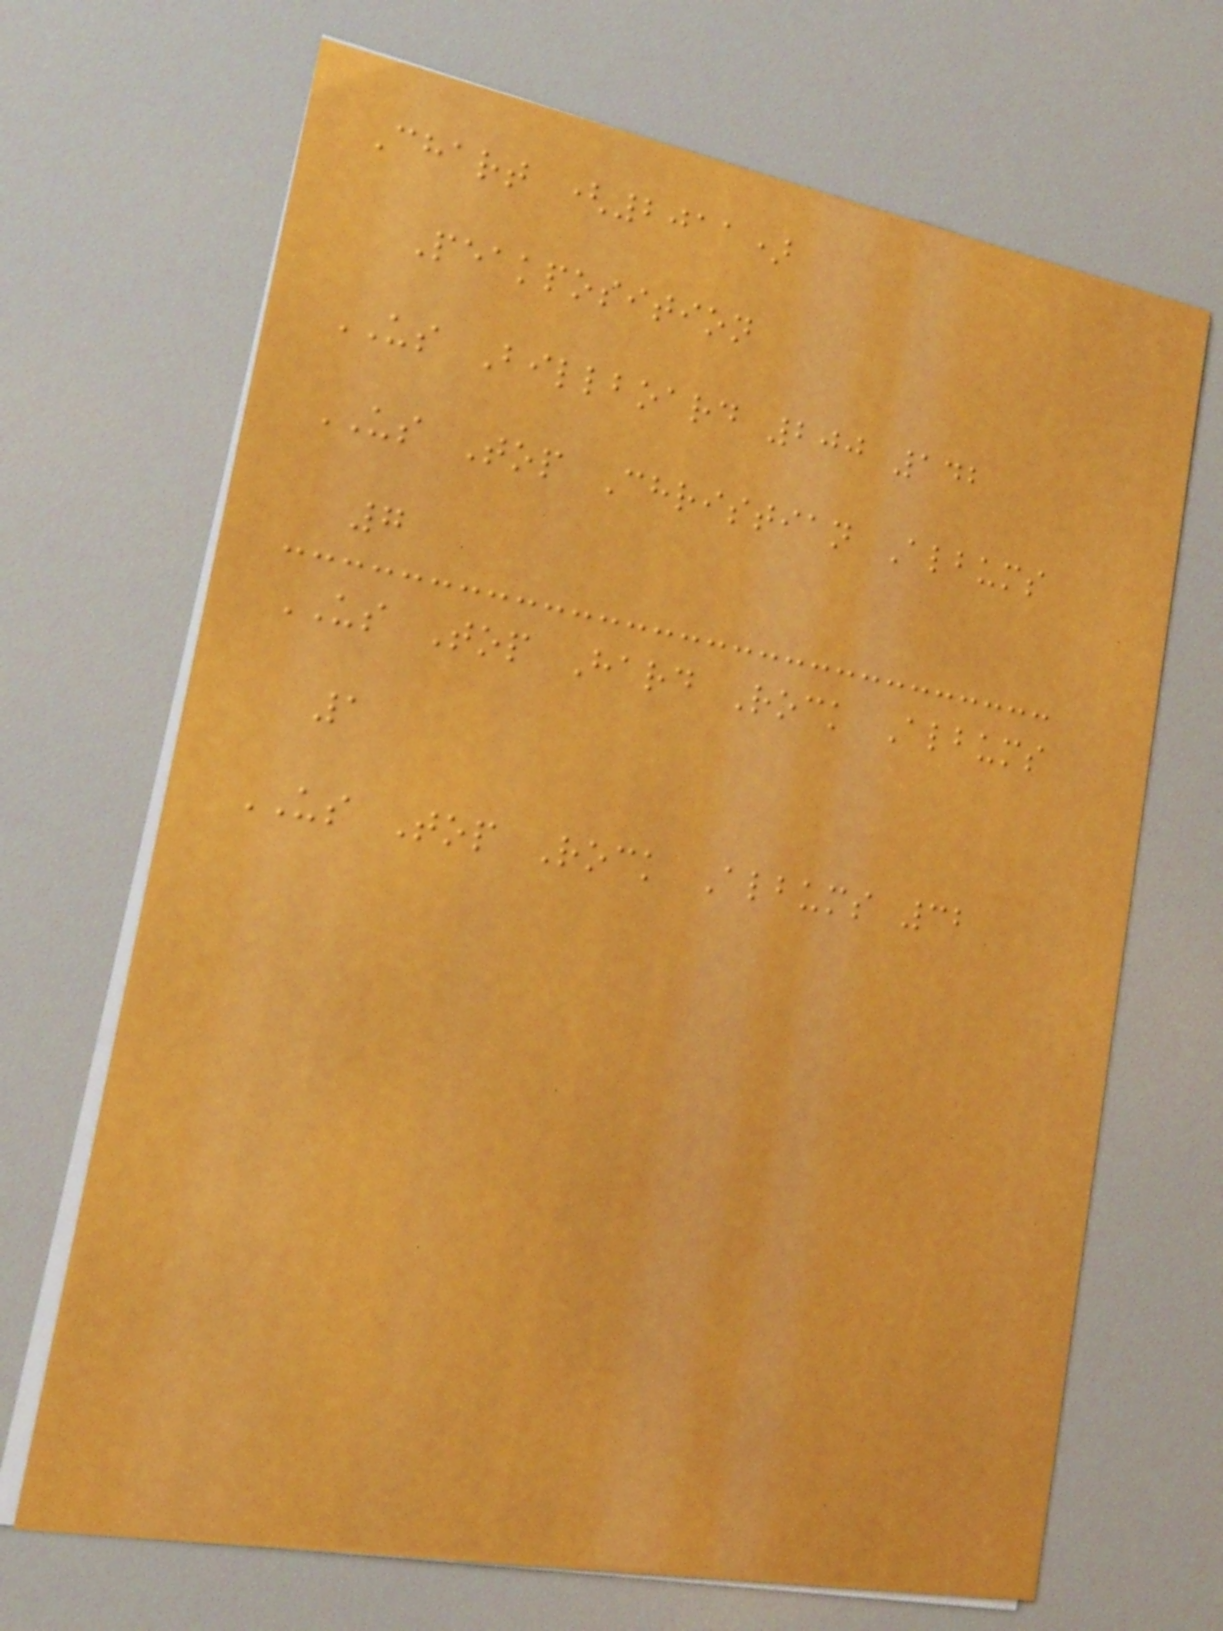Chart (2011)
Peakposition
US Billboard 200 142
US Top Christian Albums
7
US Top Hard Rock Albums
1
US Top Rock Albums 32
